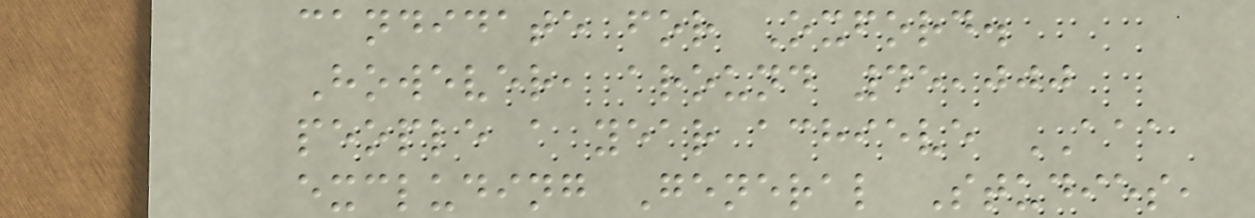candidate for Oxford.
However, around 45,000
people a year achieve AAA
excluding General Studies,
